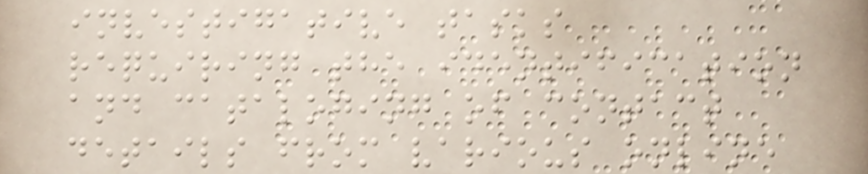investigative tasks
requiring the identification
and cataloging of contact
details from various online
